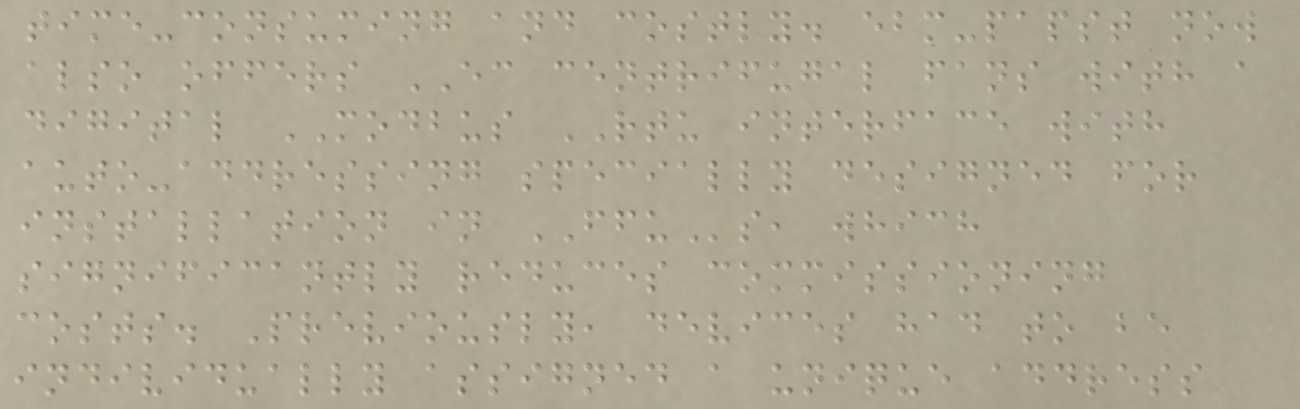time-consuming and costly. ebm-papst now
also offers EC centrifugal fans with a
digital MODBUS RTU interface with
auto-addressing specially designed for
installation in FFUs, which
significantly reduces commissioning
costs. Previously, devices had to be
individually assigned a unique address
